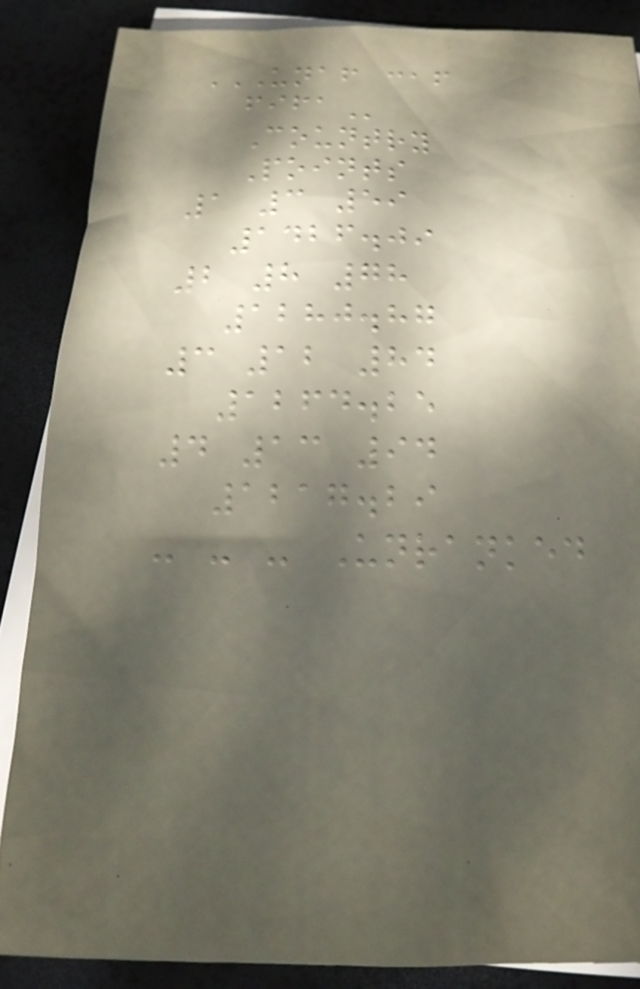UNAF CAF
FIFA
Country
Points
1 3 59
1426.09
2 8 78
1280.87
3 12 84
1264.25
4 13 94
1217.29
- - - Unranked
